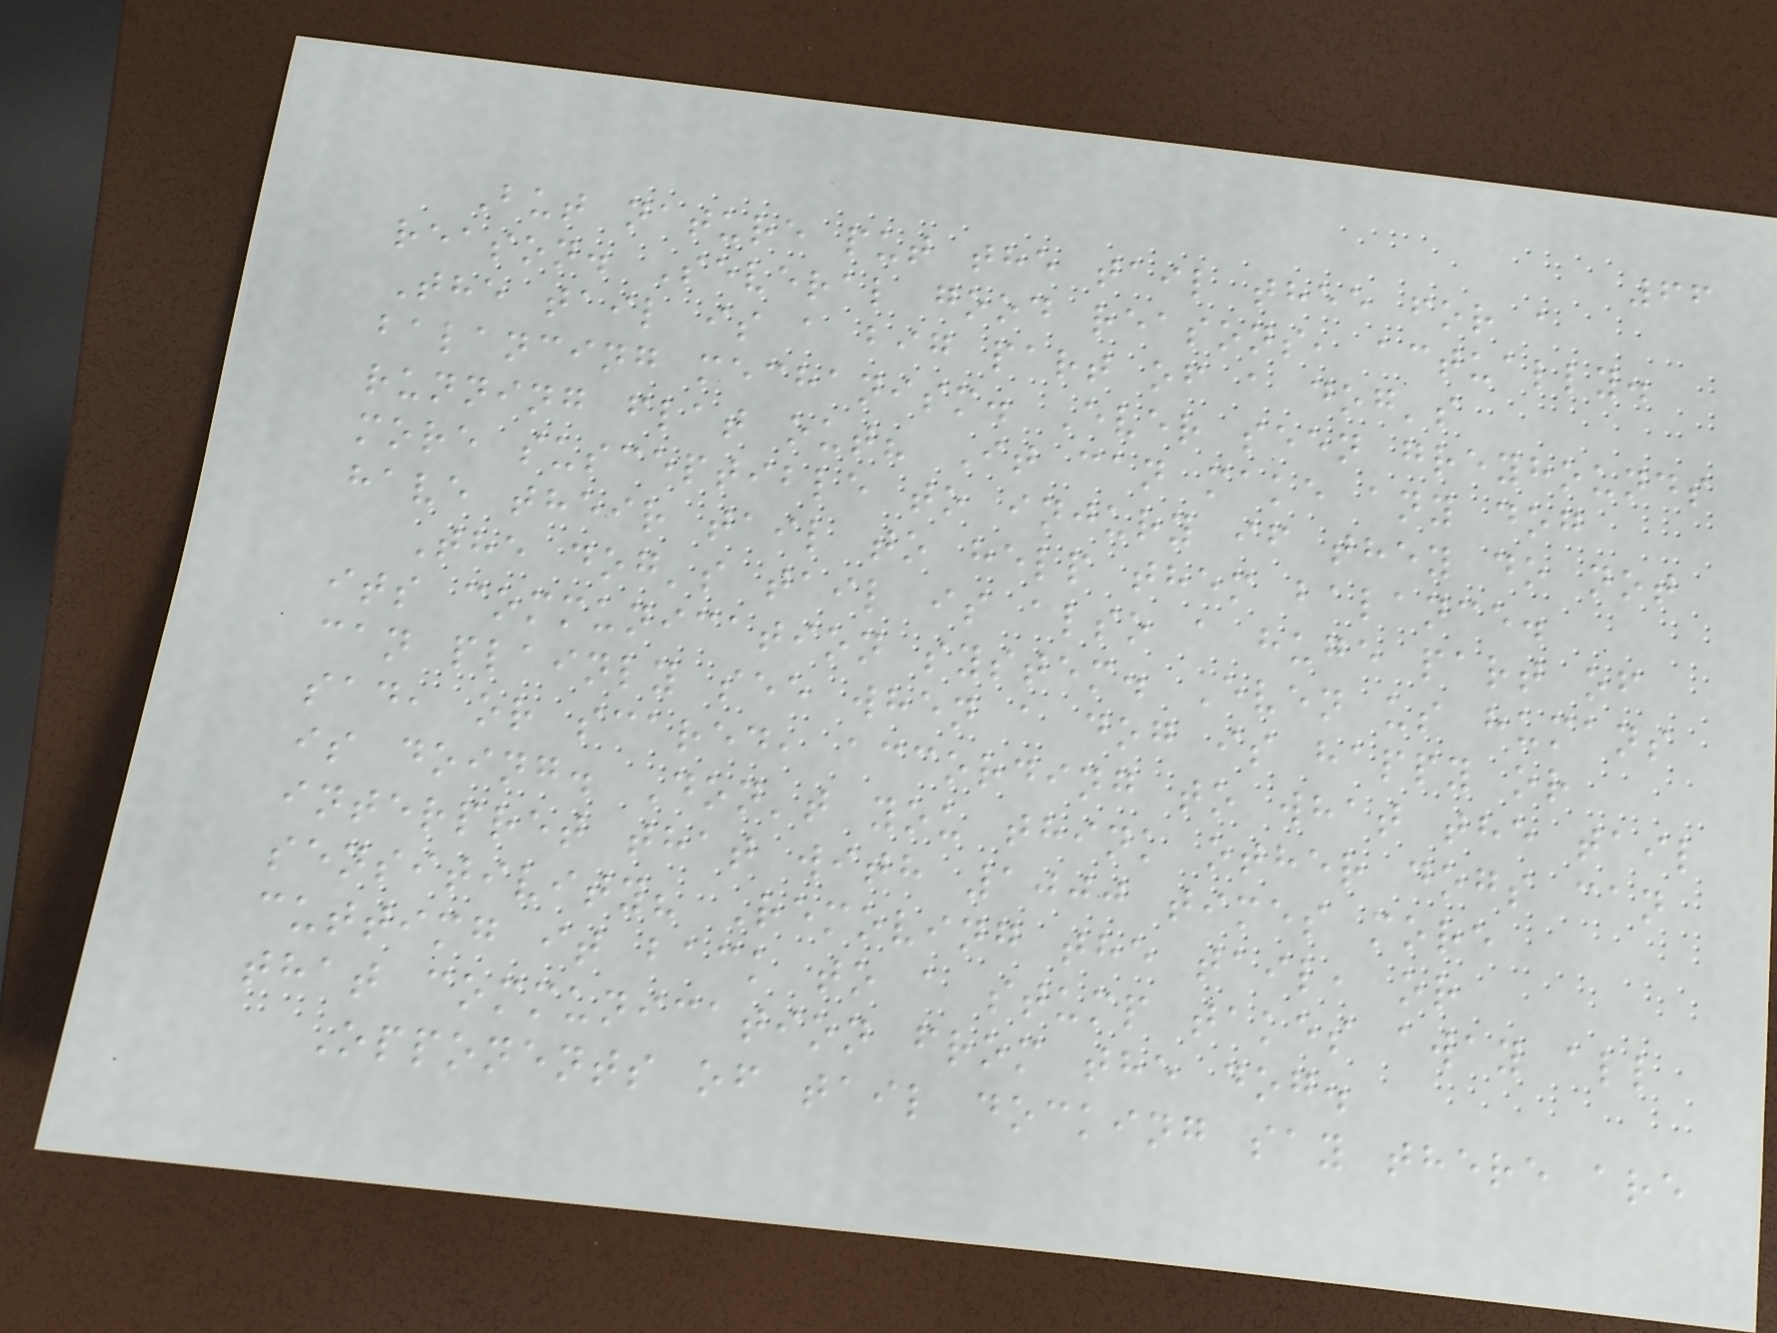66
But nature put the tail thee for a
reason. Several good reasons, actually.
The tail is a big part of a dog's
balancing mechanism. Ever seen greyhounds
running flat out? It can make any dog
more susceptible to injury if they do not
have their tail to help them balance.
The dog's tail is also a huge part of
its communication system. Even us humans
can plainly see when a dog is happy or
sad, or scared, according to what the tail
is doing. Don't you think other dogs can
interpret that with 1000 times more
sensitivity? Removing the tail, or
cuttimg it back to a stump takes away all
that communication from the dog.
Opponents of tail docking say there are
